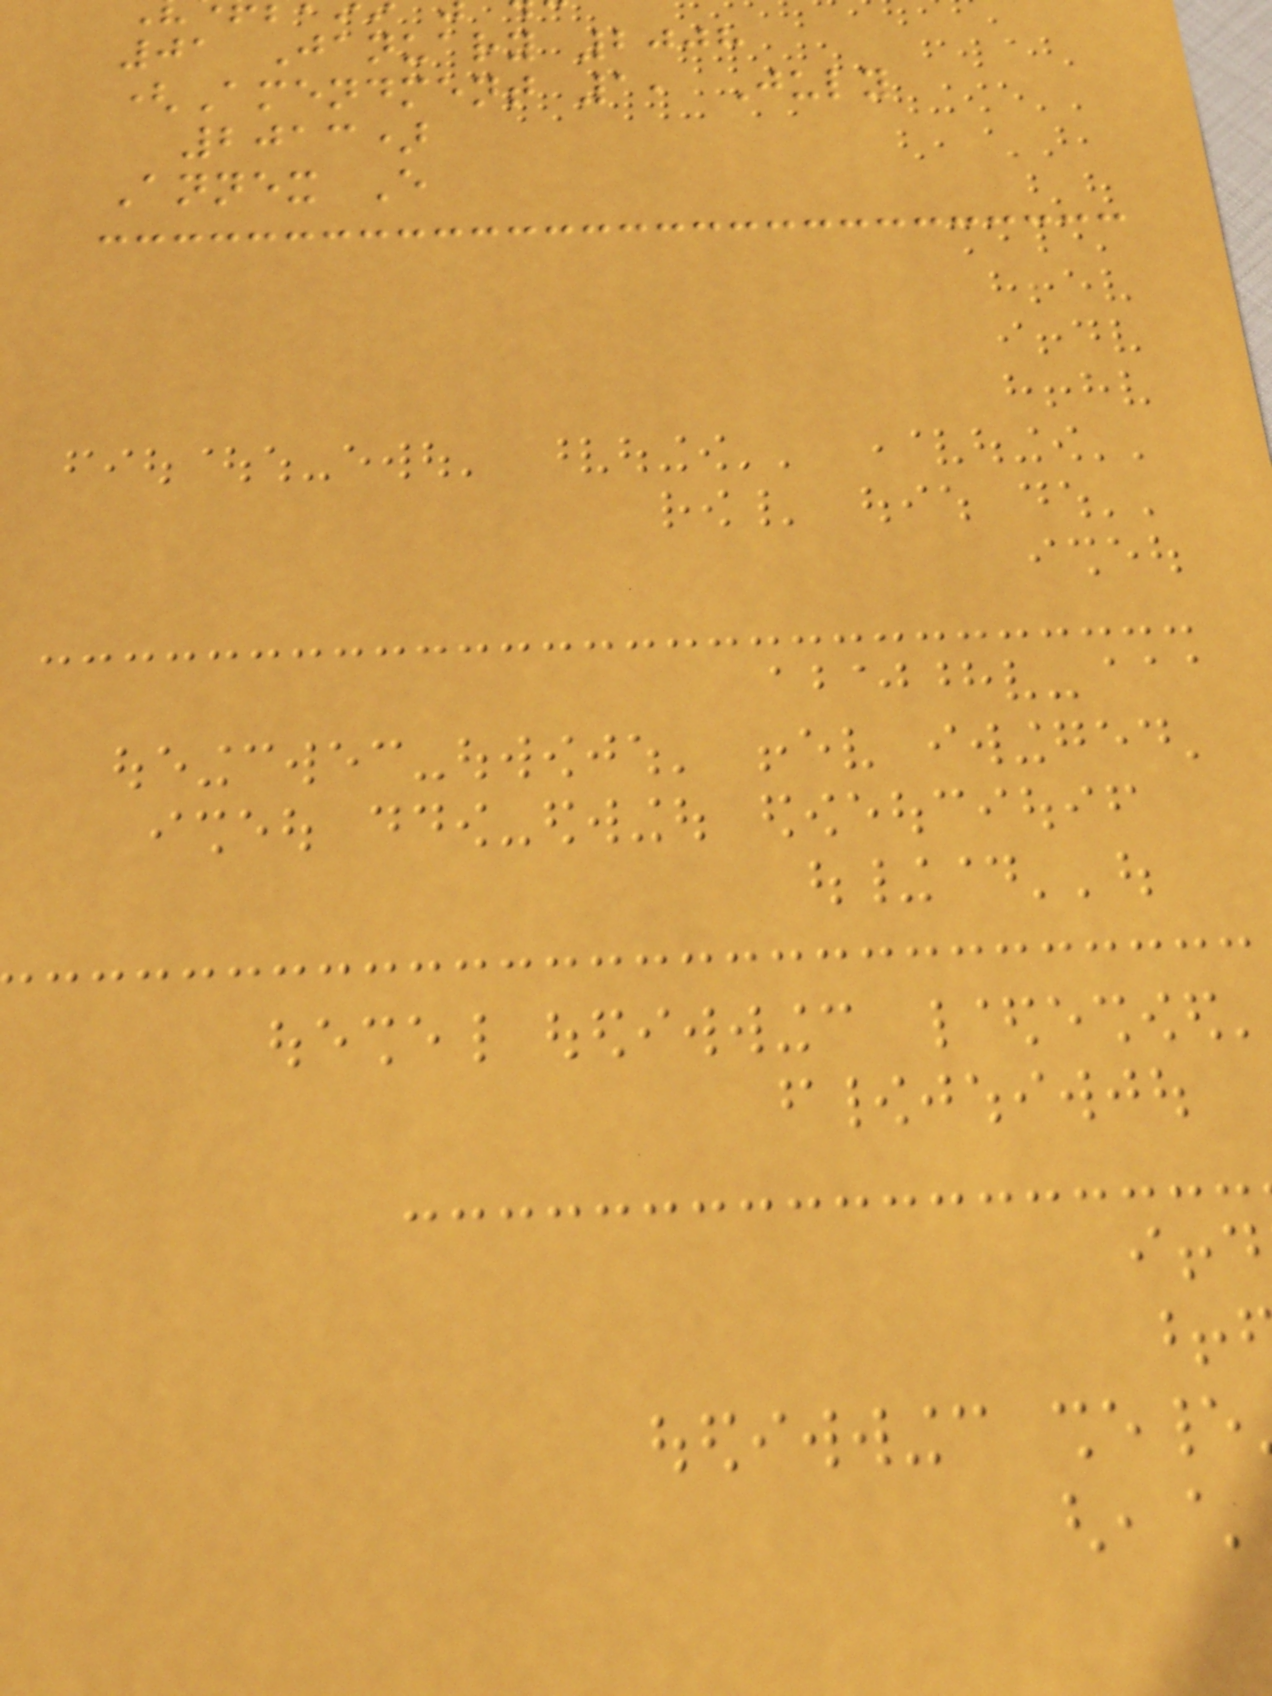01 January 2008
(Amendment 1, July
2013)
Annex E
